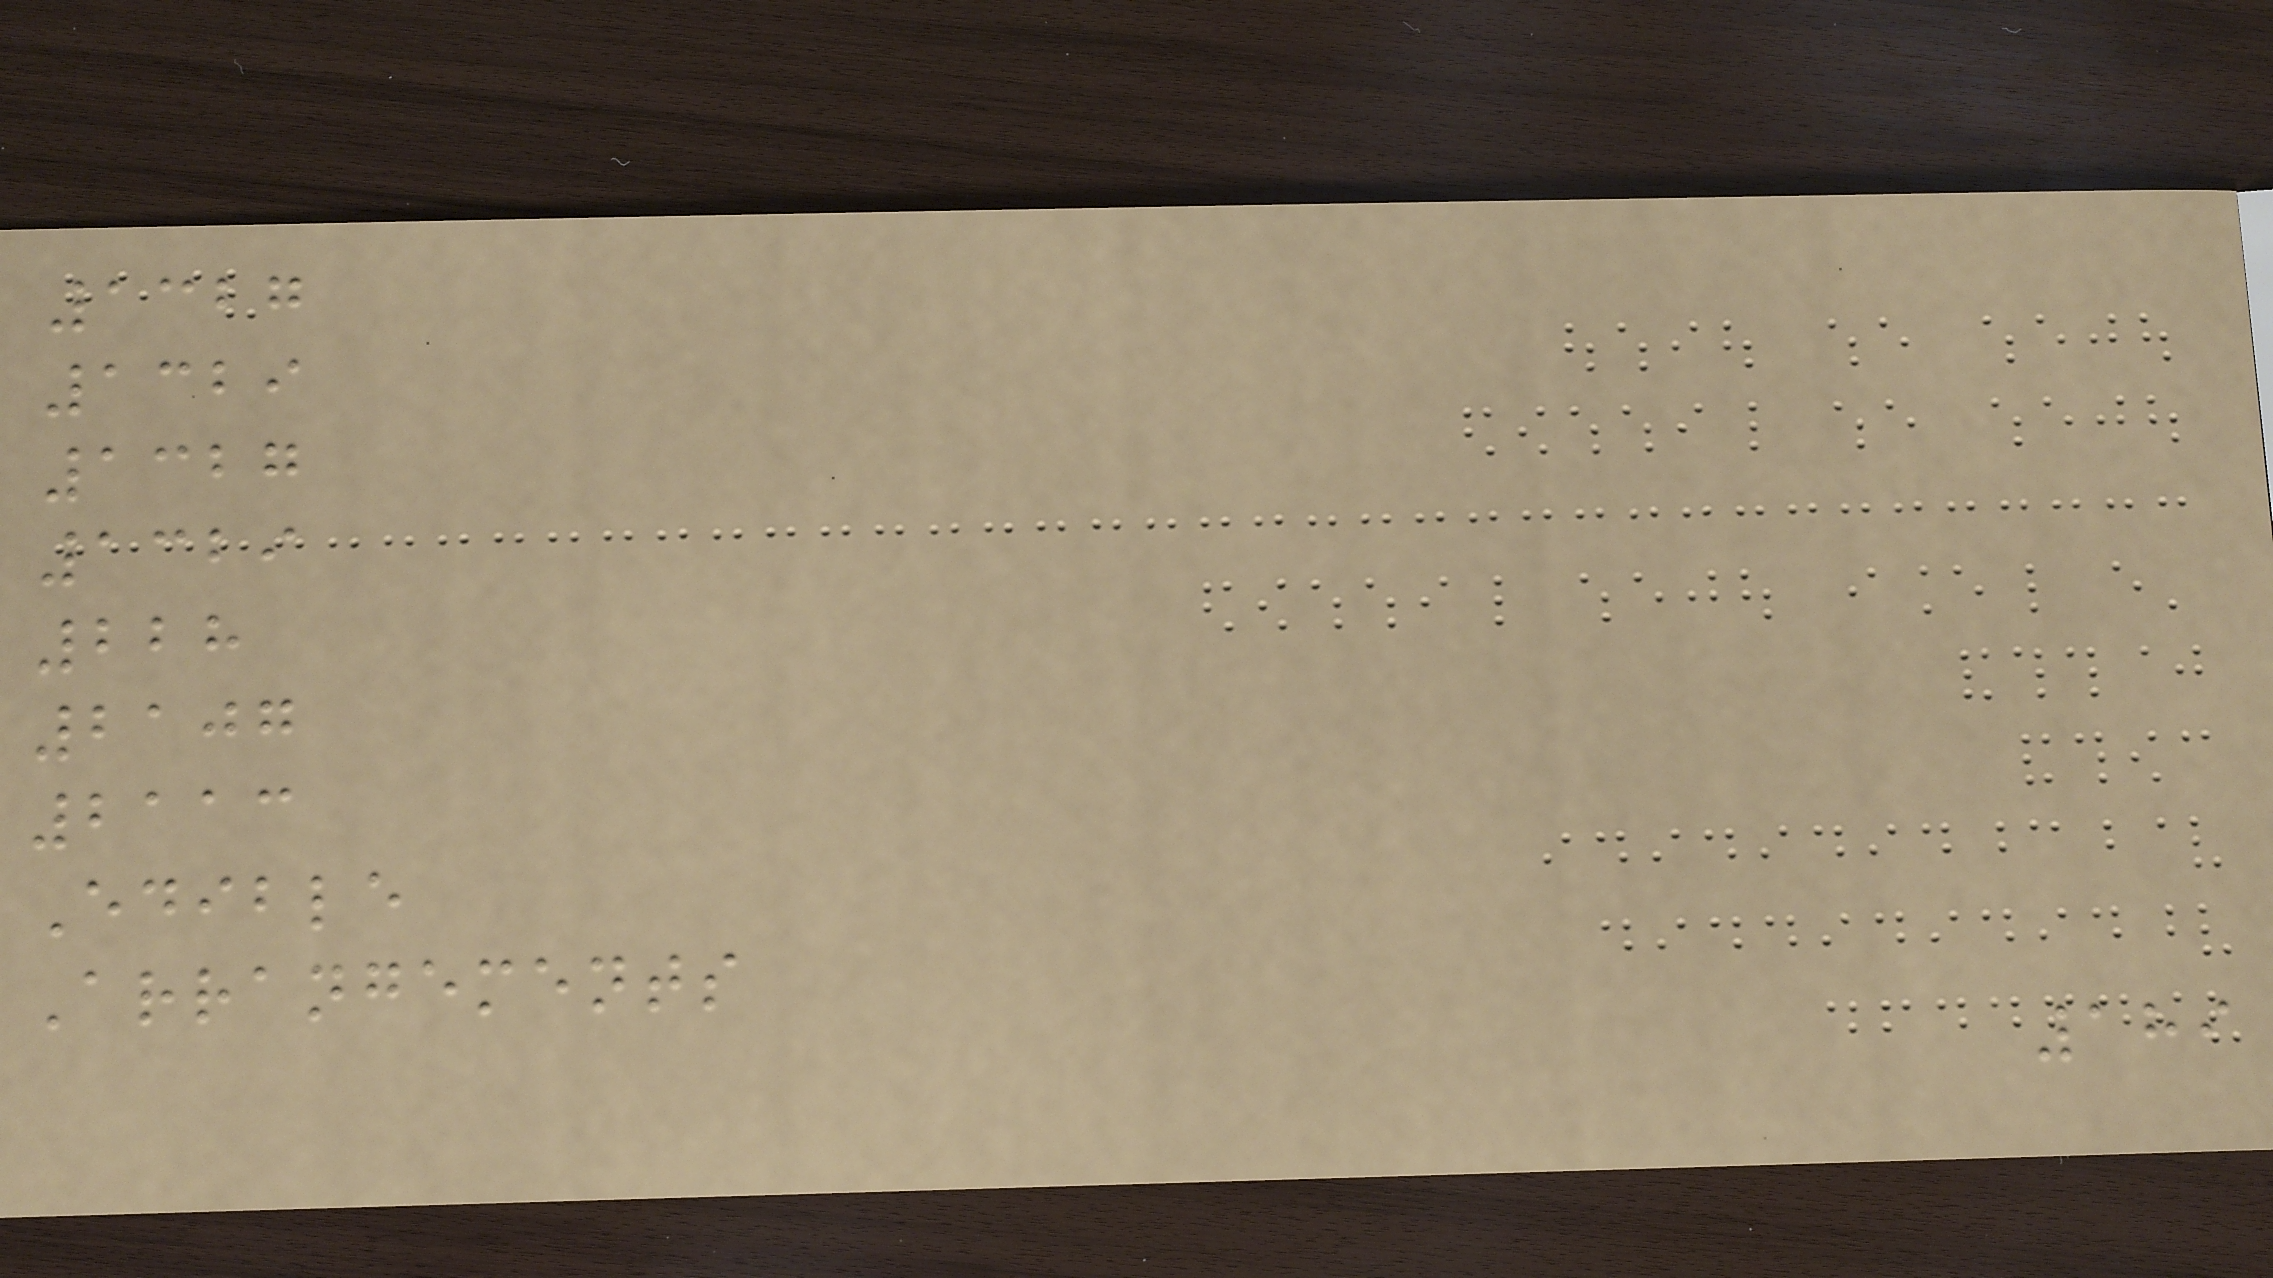1327
1329
1327
1329
228
2107
2113
Edible
Arrangements
189
